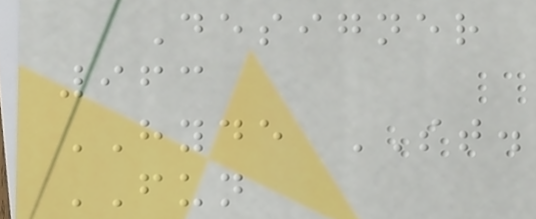Designer
963
HYDE ST.
FUN
